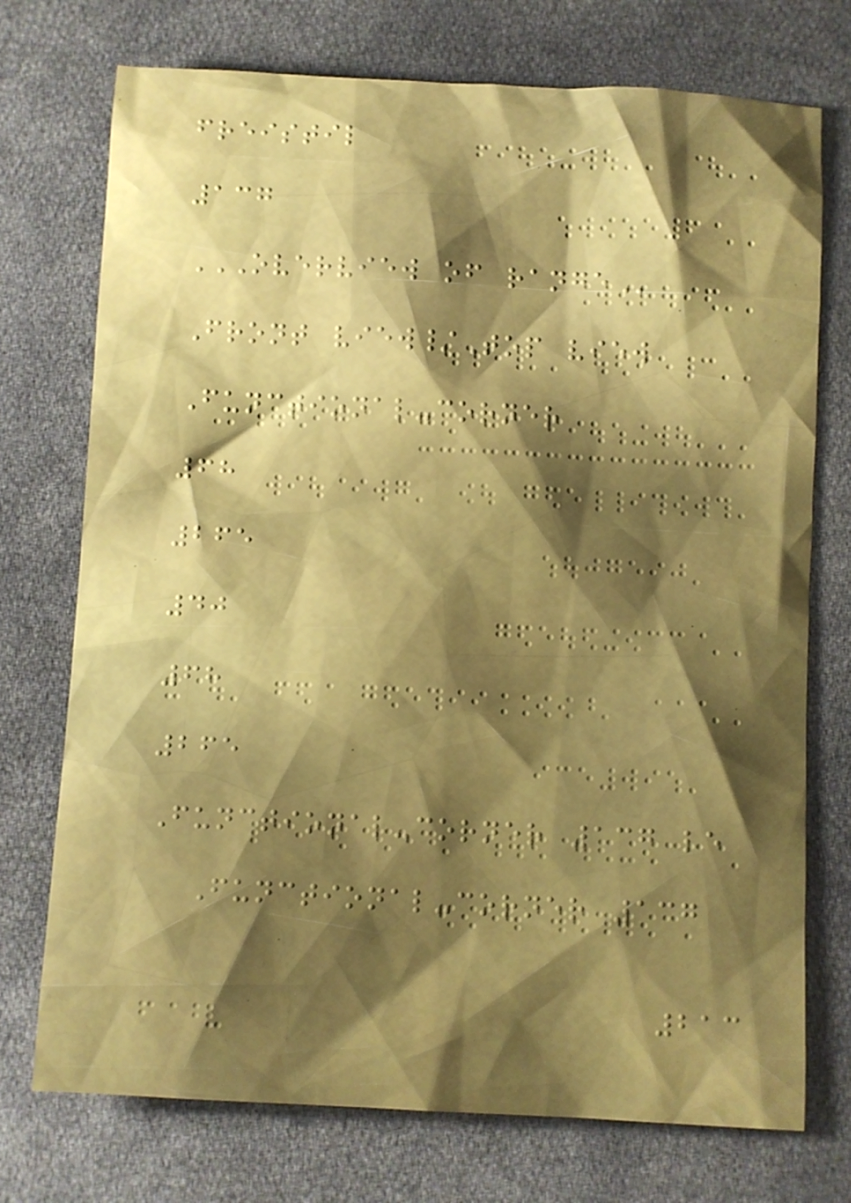freistil
137
OVERVIEW OF RANGE
Front view/Top view
Functional-corner
68
265
40
68
265
Functional-corner 137 le
Functional-corner 137
213
